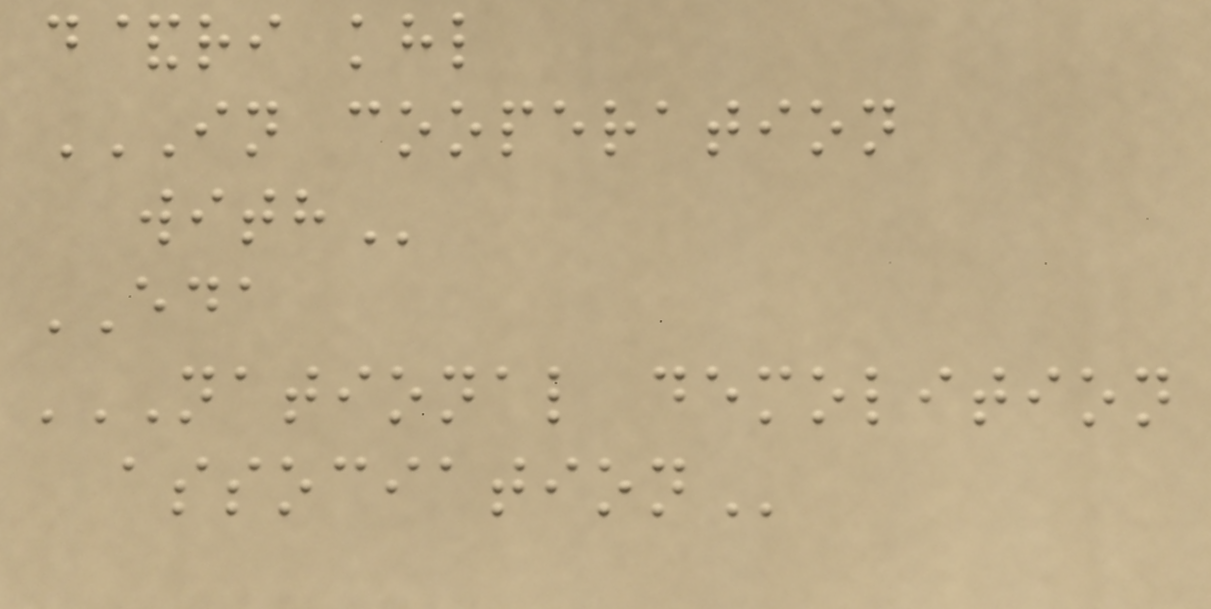d&ri khl
IN COOPERATION
WITH
EDA
NATIONAL DEMOLITION
ASSOCIATION
